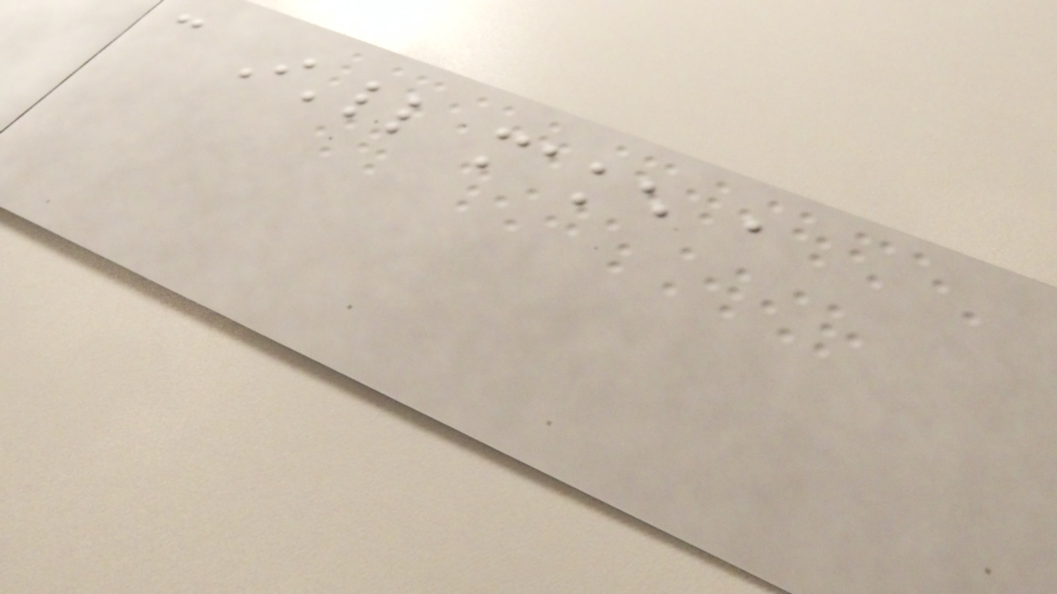c I'll make a
